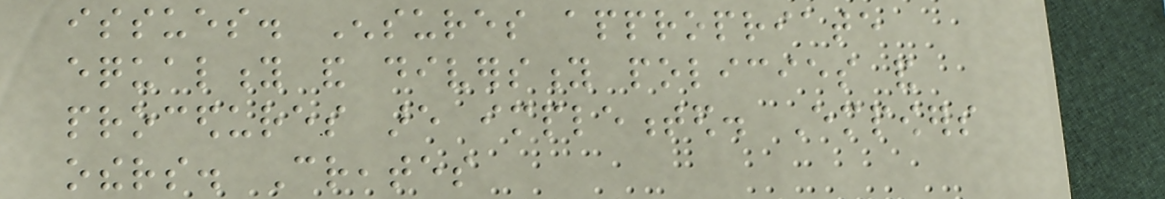issues. Ensures appropriate
equality and diversity policies and
procedures are implemented. Empowers
others. Creates
